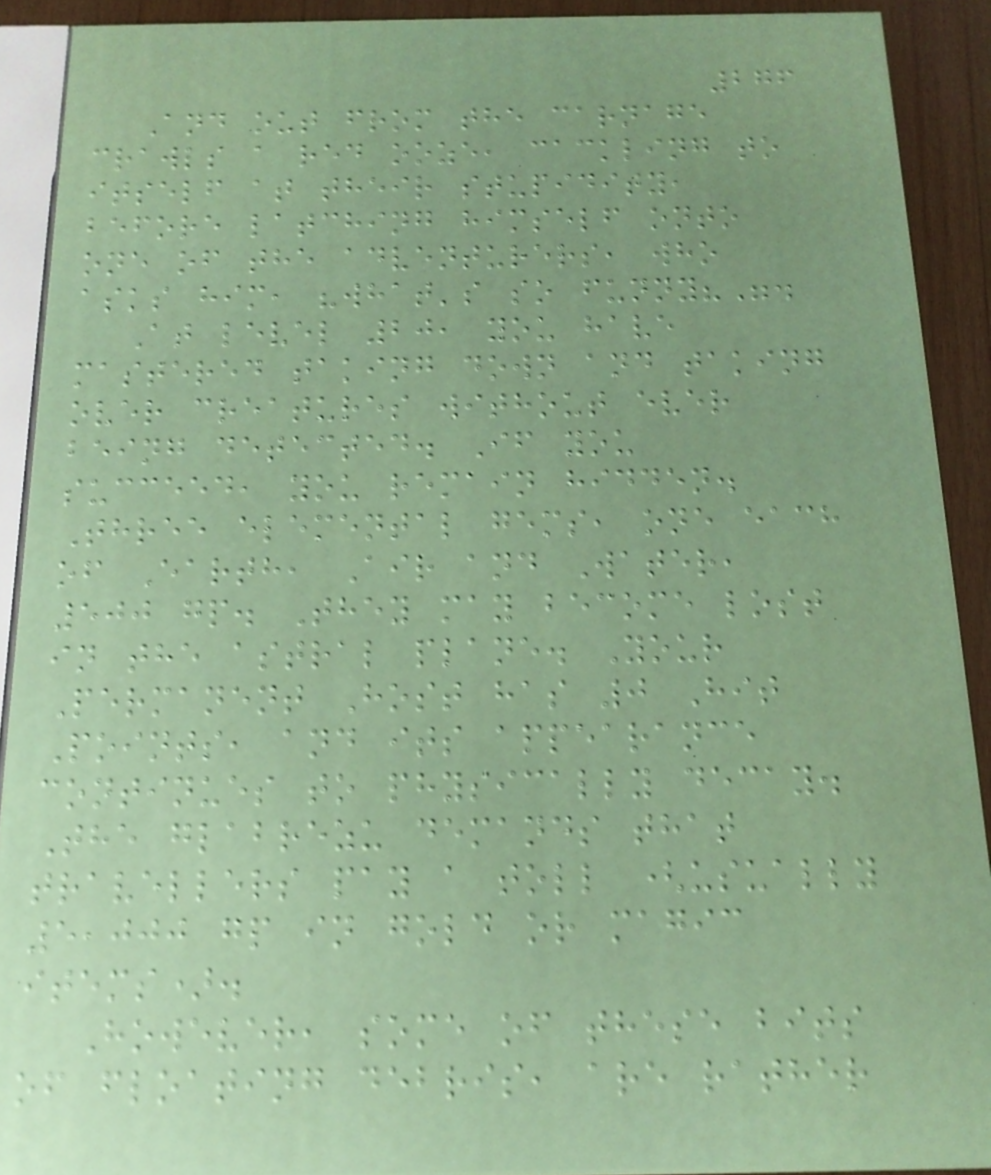276
And out from the carnage
crawls a red ooze, cackling to
itself at their stupidity,
before latching himself onto
one of the adventurers, who
asks him, "what's so funny?".
At level 20, you have
mastered taking down and taking
over creatures without ever
being detected. If you
succeed, you remain hidden.
Three elemental gems, one each
of Earth, Air and Water,
500 gp. They may become lost
in the astral plane. Your
Permanent Host has 0 Hit
Points, and its appearance
continues to physically decay.
The glabrezu demands that
travellers pay a toll (usually
5,000 gp in gold or magic
items).
However, some of these bits
of floating debris, are rather
